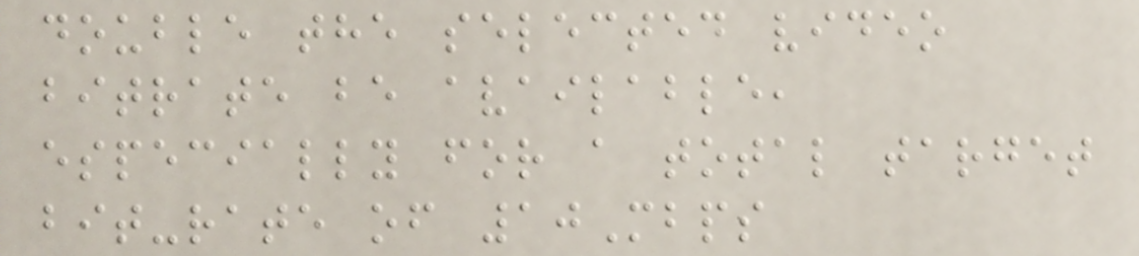double the selected video
bitrate be available,
especially for a total target
bit-rate of 10Mbps
